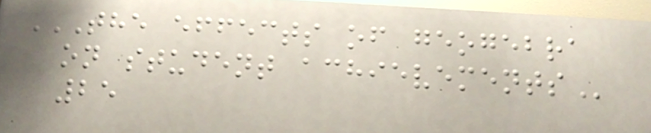THE EFFECTS OF GEOGEBRA
ON STUDENT ACHIEVEMENTS
25
